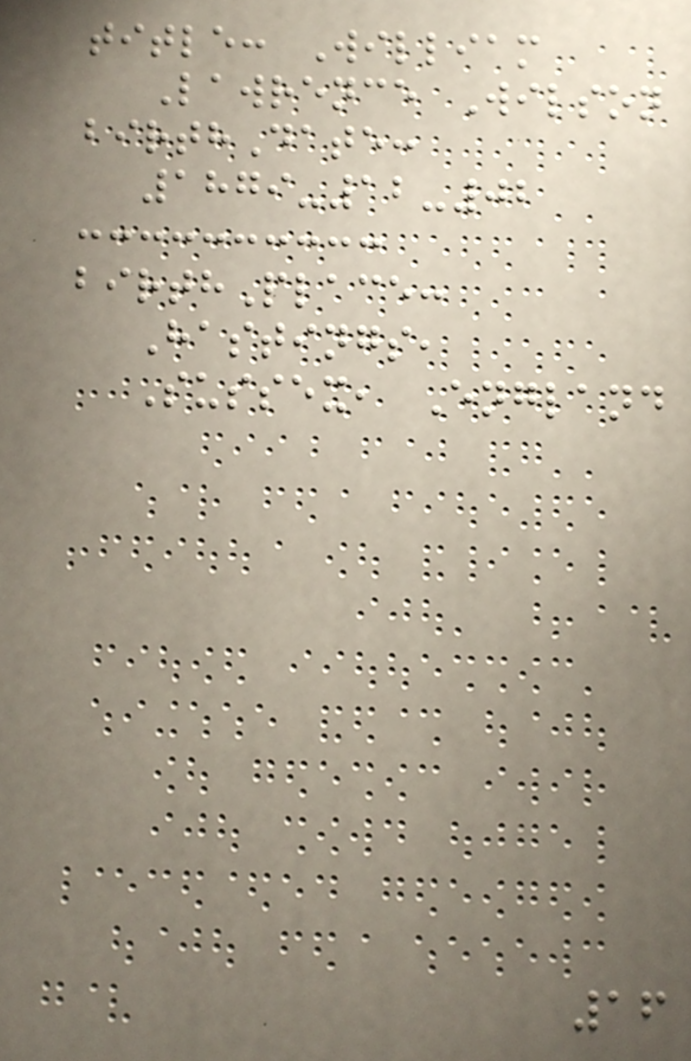title: William
Lawrence Wilson
birthDate:
1879-12-02
birthPlace:
Hastings,
Sussex, England
16
